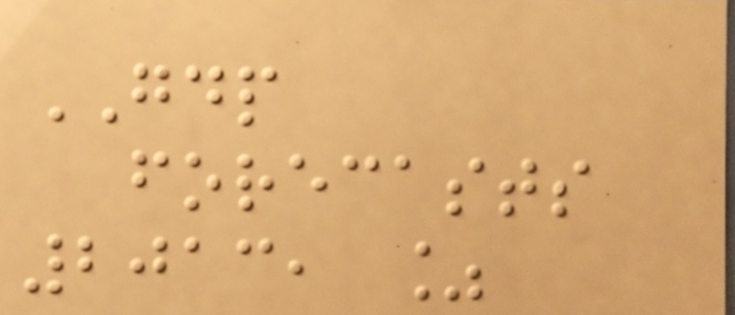GDP
forecasts
2013, %
